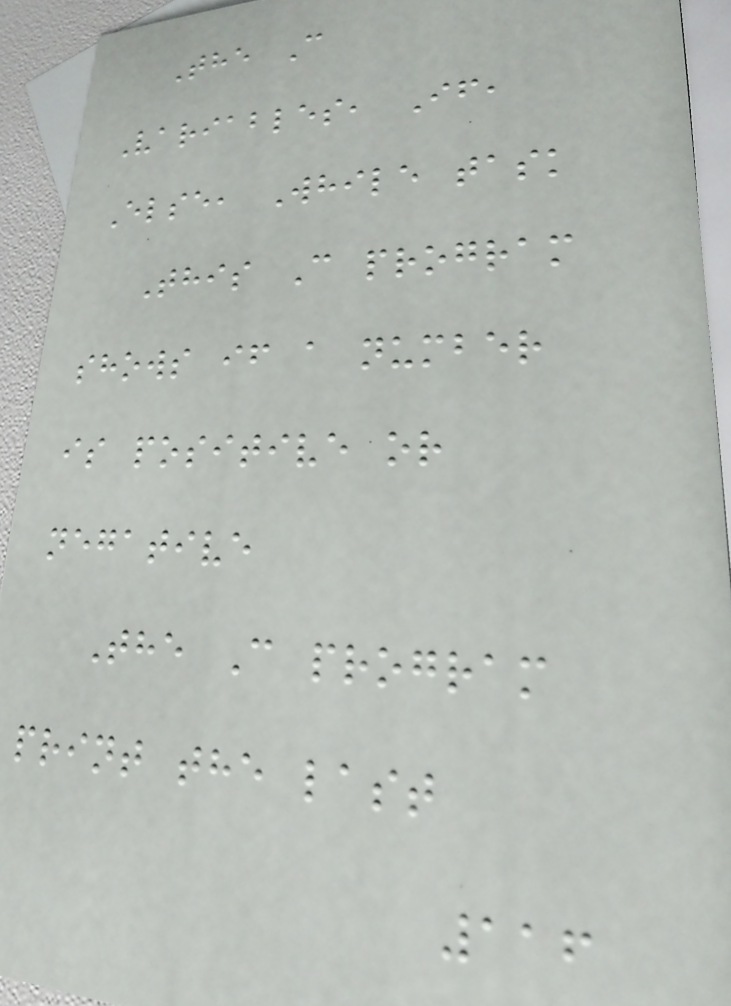The C
Variables, If,
Else, While task
This C program
shows if a number
is positive or
negative
The C program
print the last
116
